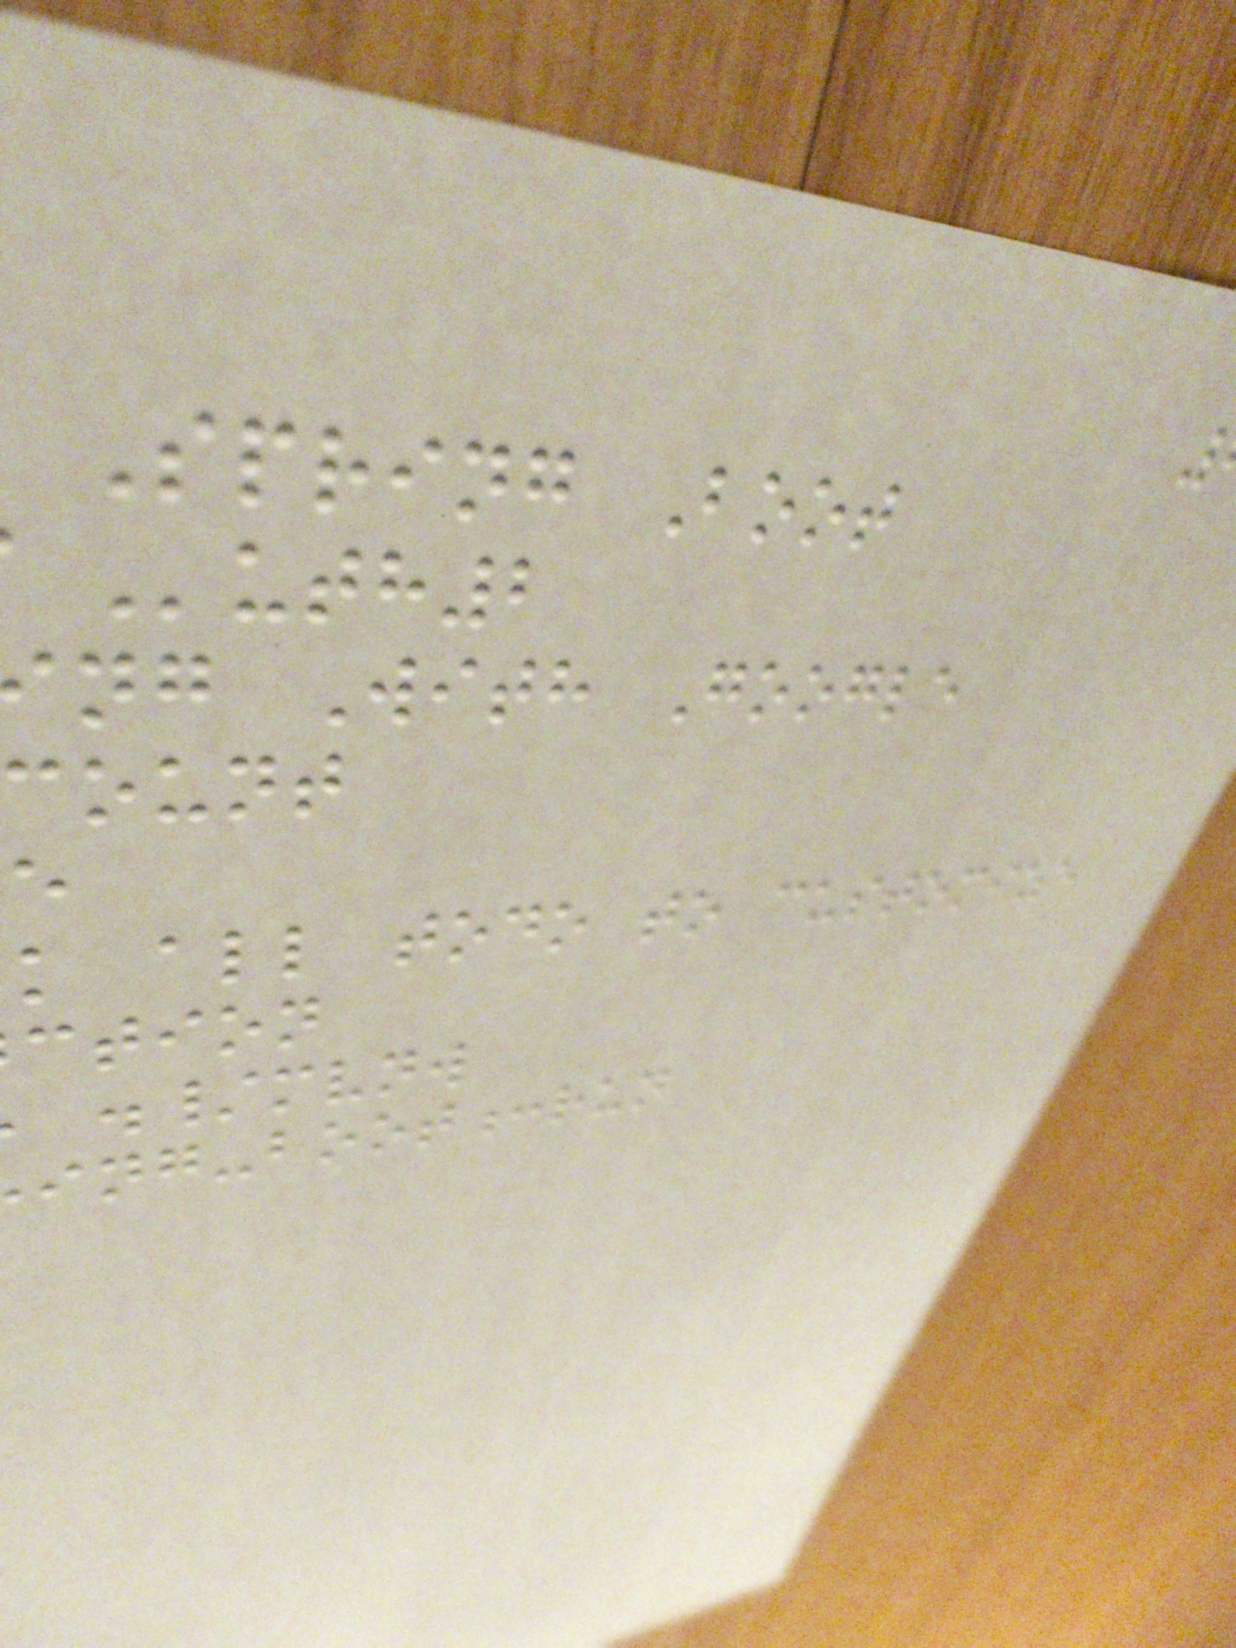Spring Boot
uth2
ng With Google
count
k all todo to customize
ction
./mvnw
ing-boot:run
